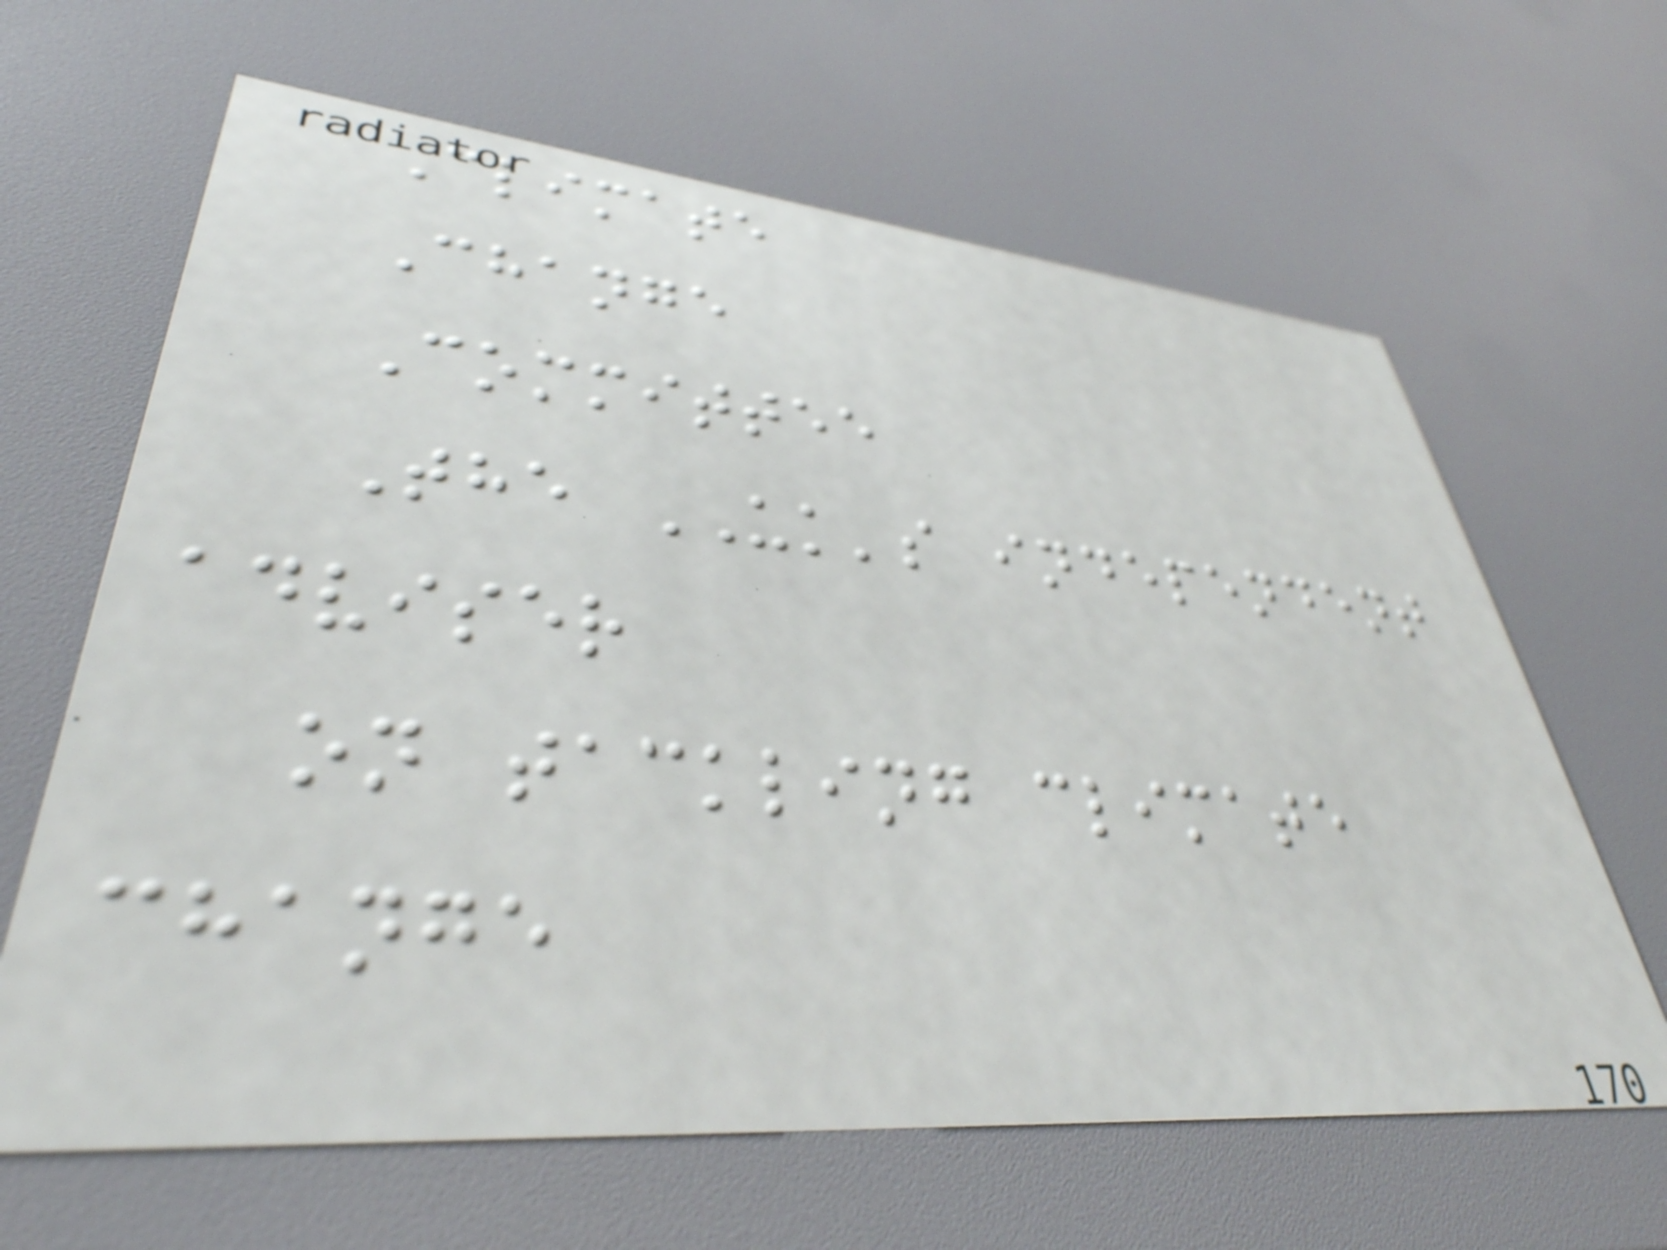Climate
Change
Committee
The UK's independent
adviser
on tackling climate
change
